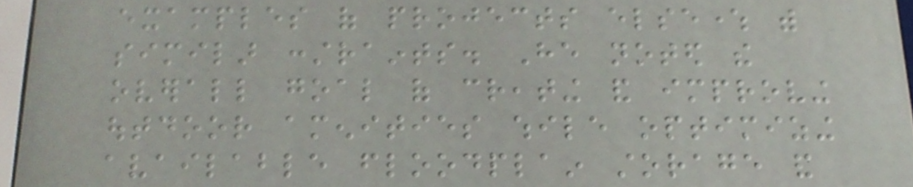examples of projects elsewhere with
similar constraints. He noted the
overall goal of creating and improving
outdoor amenities while optimizing
available floodplain storage and
